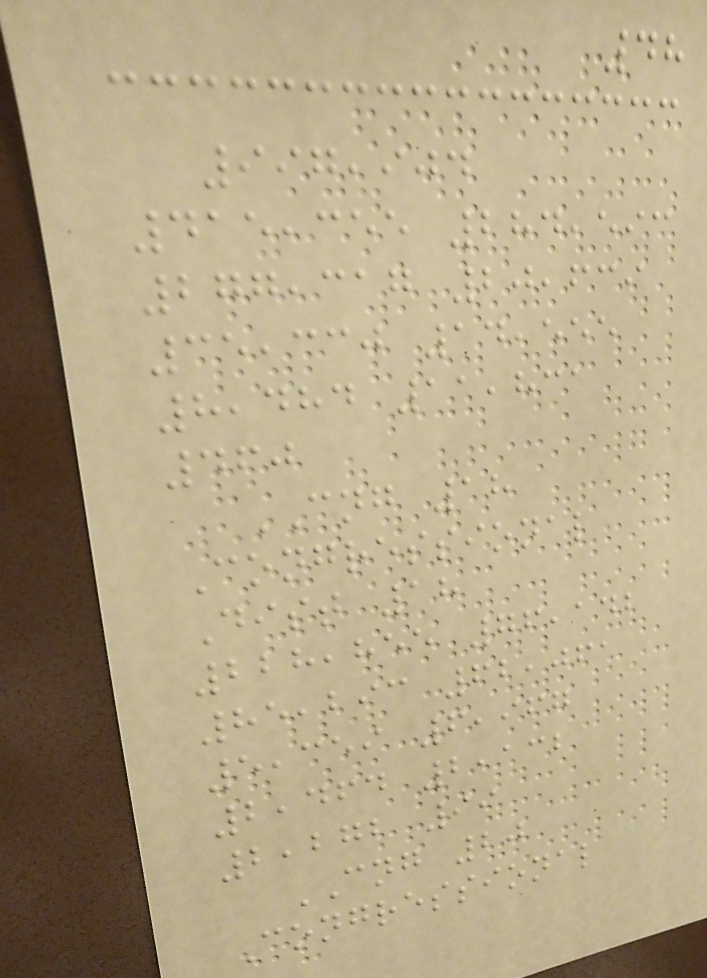48
997,904
415,355 284,593
277,317 20,639
35,330 14,555
8,484 11,831
460
CNG 18
Congressional
Dist 18
228,855 76,142
85,293 62,061
5,359 6,967
2,464 2,132
2,272 99
CNG 20
Congressional
